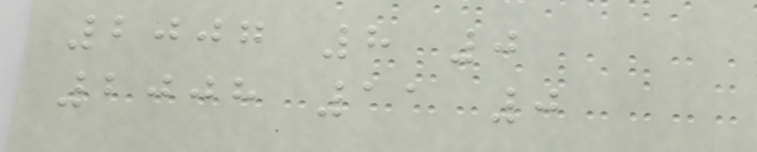2007 8 0
2008 11 0
